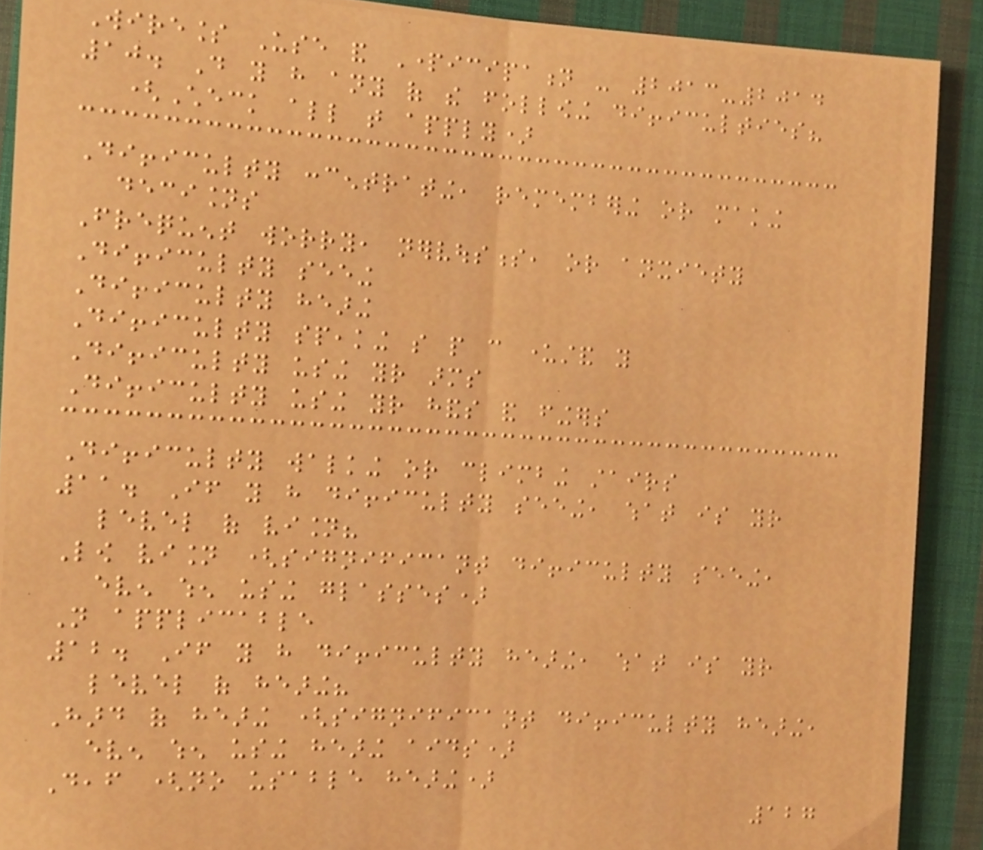Wireless Use and Participation - 2013-2014
10. Do you have any of the following difficulties?
(Check all that apply)
Difficulty concentrating, remembering or making
decisions
Frequent worry, nervousness, or anxiety
Difficulty seeing
Difficulty hearing
Difficulty speaking so people can understand you
Difficulty using your arms
Difficulty using your hands and fingers
Difficulty walking or climbing stairs
11. If you have difficulty seeing, what is your
level of vision?
Low vision (significant difficulty seeing,
even when using glasses)
Not applicable
12. If you have difficulty hearing, what is your
level of hearing?
Hard of hearing (significant difficulty hearing,
even when using hearing aids)
Deaf (no usable hearing)
127
